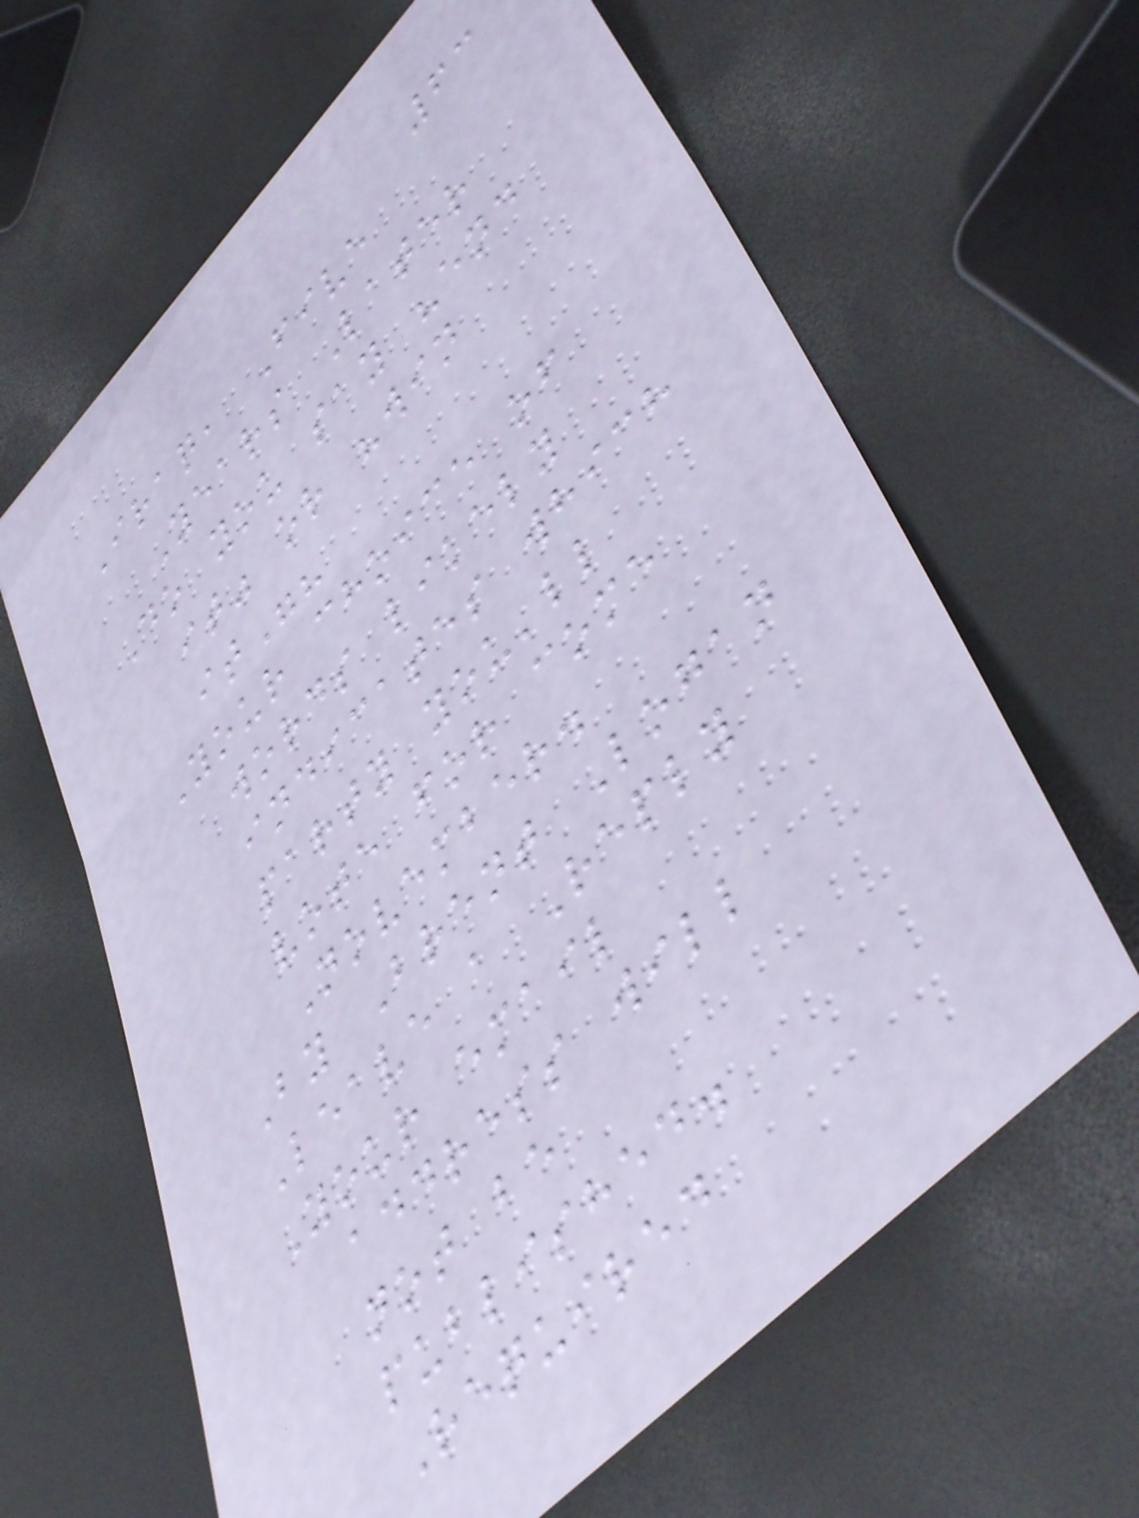63
Iraq, Five
Years Later
Do you say "end
it" or "win
it"?
Your choice of
words likely
indicates which
party you'll
vote for come
November.
By Brent Logan
Leave a Reply
Your email
address will
not be
published.
Required
